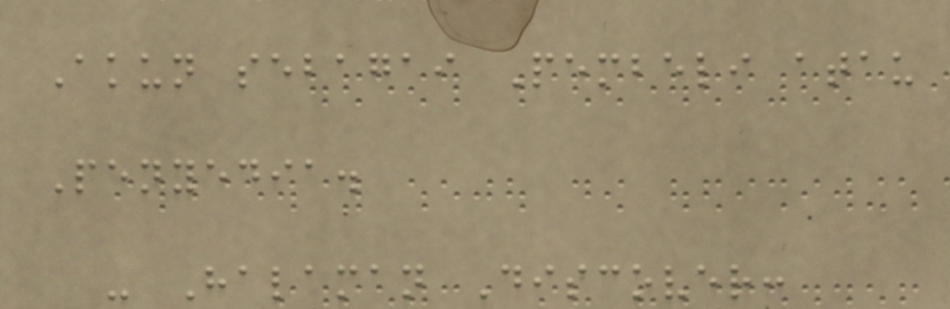Akun sebagai Pembeli atau
Penyedia.
- Halaman Discover:
